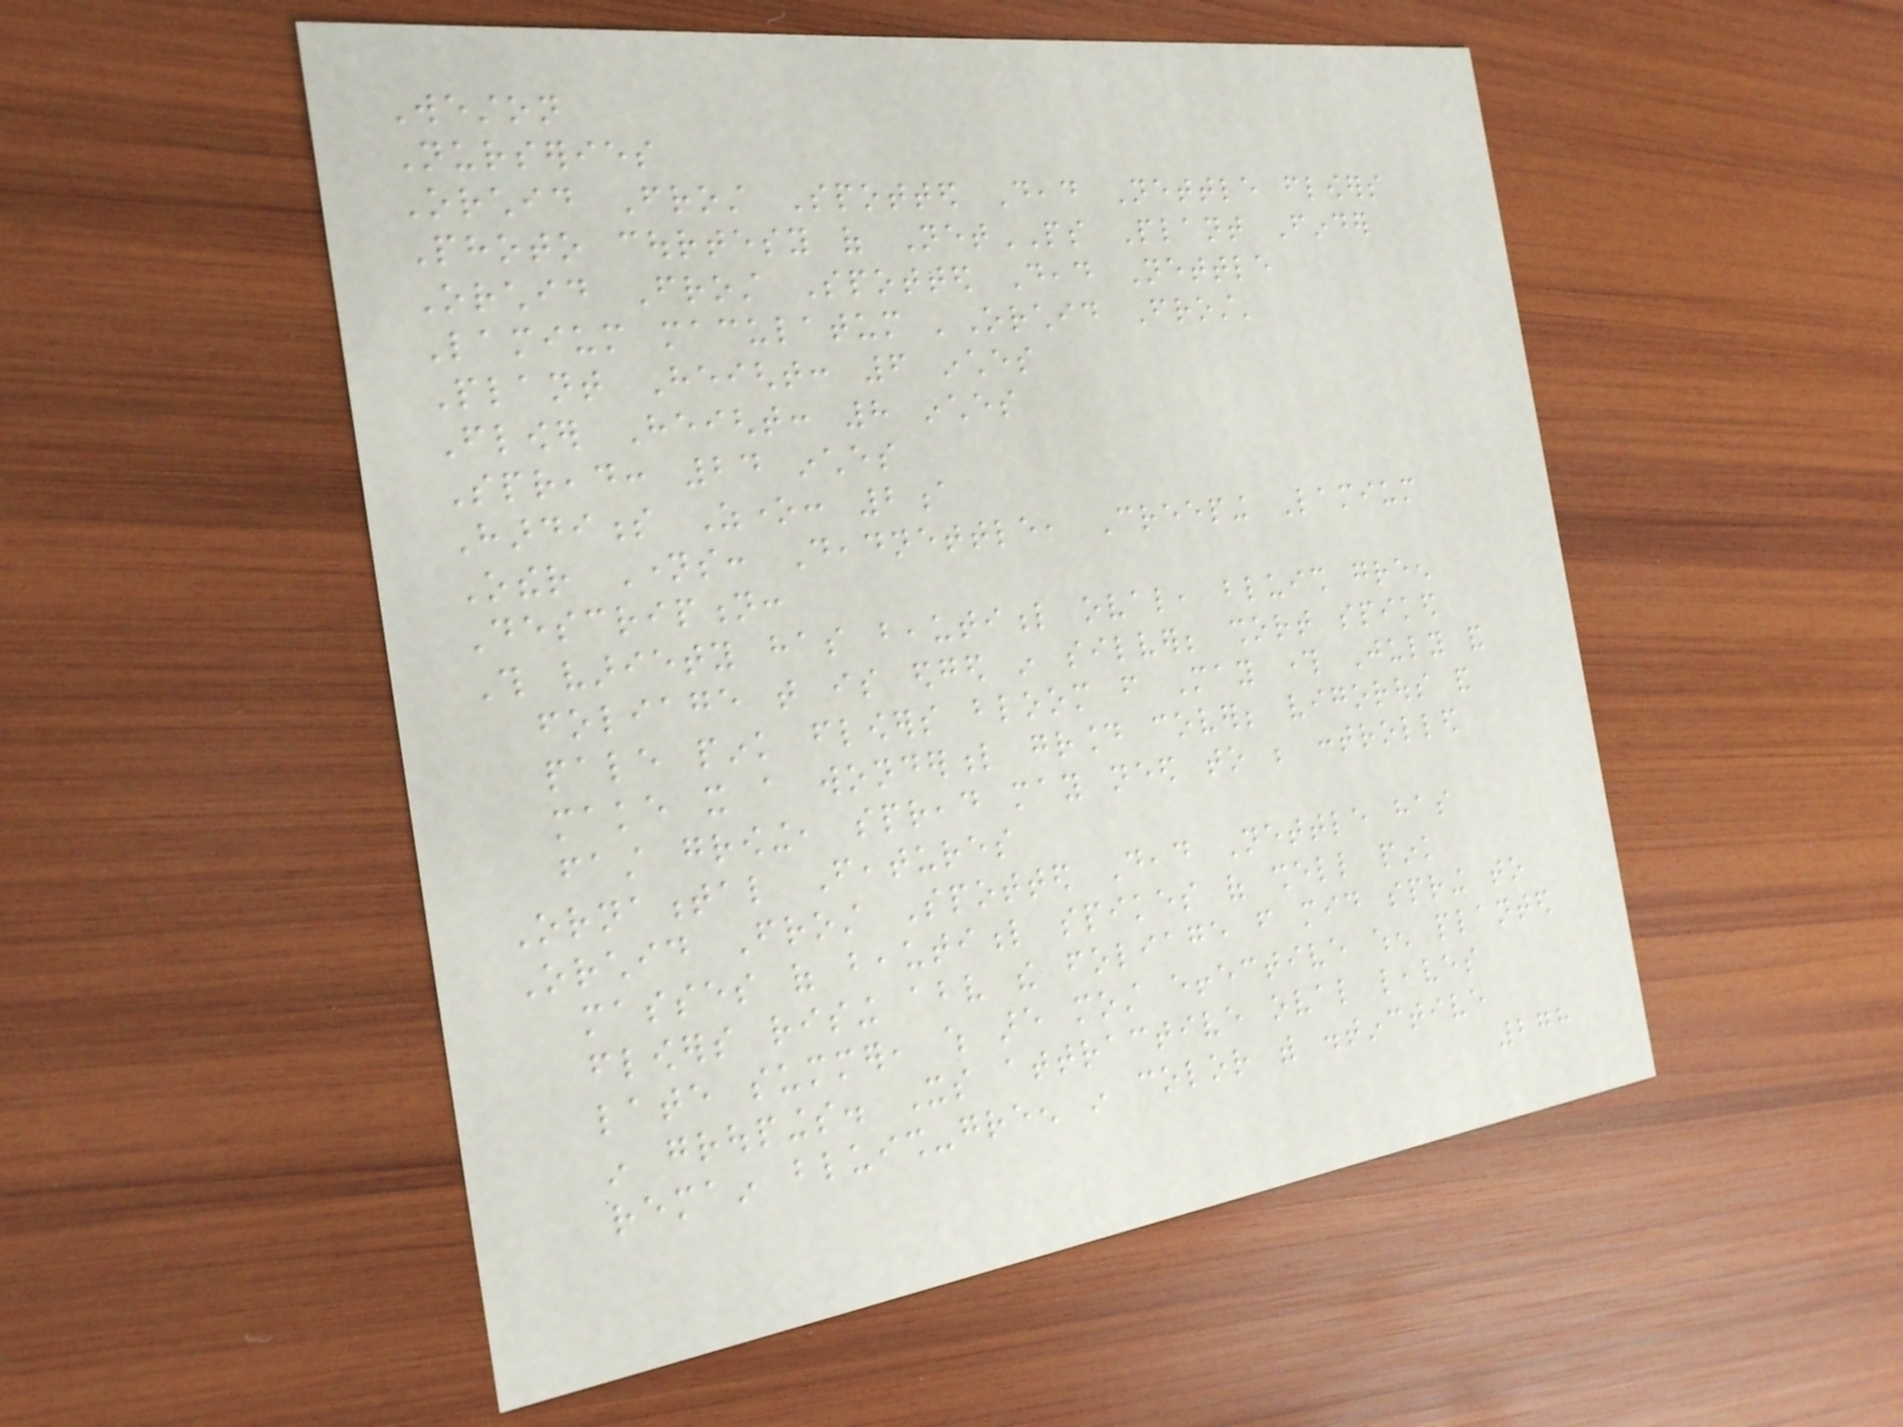Weston
Nurseries
Orchid Frost Spotted Dead Nettle flowers
Photo courtesy of NetPS Plant Finder
Orchid Frost Spotted Dead Nettle
Lamium maculatum 'Orchid Frost'
Plant Height: 6 inches
Flower Height: 8 inches
Spread: 24 inches
Hardiness Zone: 2a
Other Names: Deadnettle, Creeping Lamium
Description:
This variety has beautiful oval, bluish green
foliage that is edged in silver; short spiked
pale pink flowers bloom from May through July and
make it a wonderful ground cover; vigorous and
fast growing, spread may need to be controlled
Ornamental Features
Orchid Frost Spotted Dead Nettle has
masses of beautiful spikes of shell pink
flowers rising above the foliage from mid spring to
late summer, which are most effective when planted
in groupings. Its attractive oval leaves
remain bluish-green in color with distinctive
278
